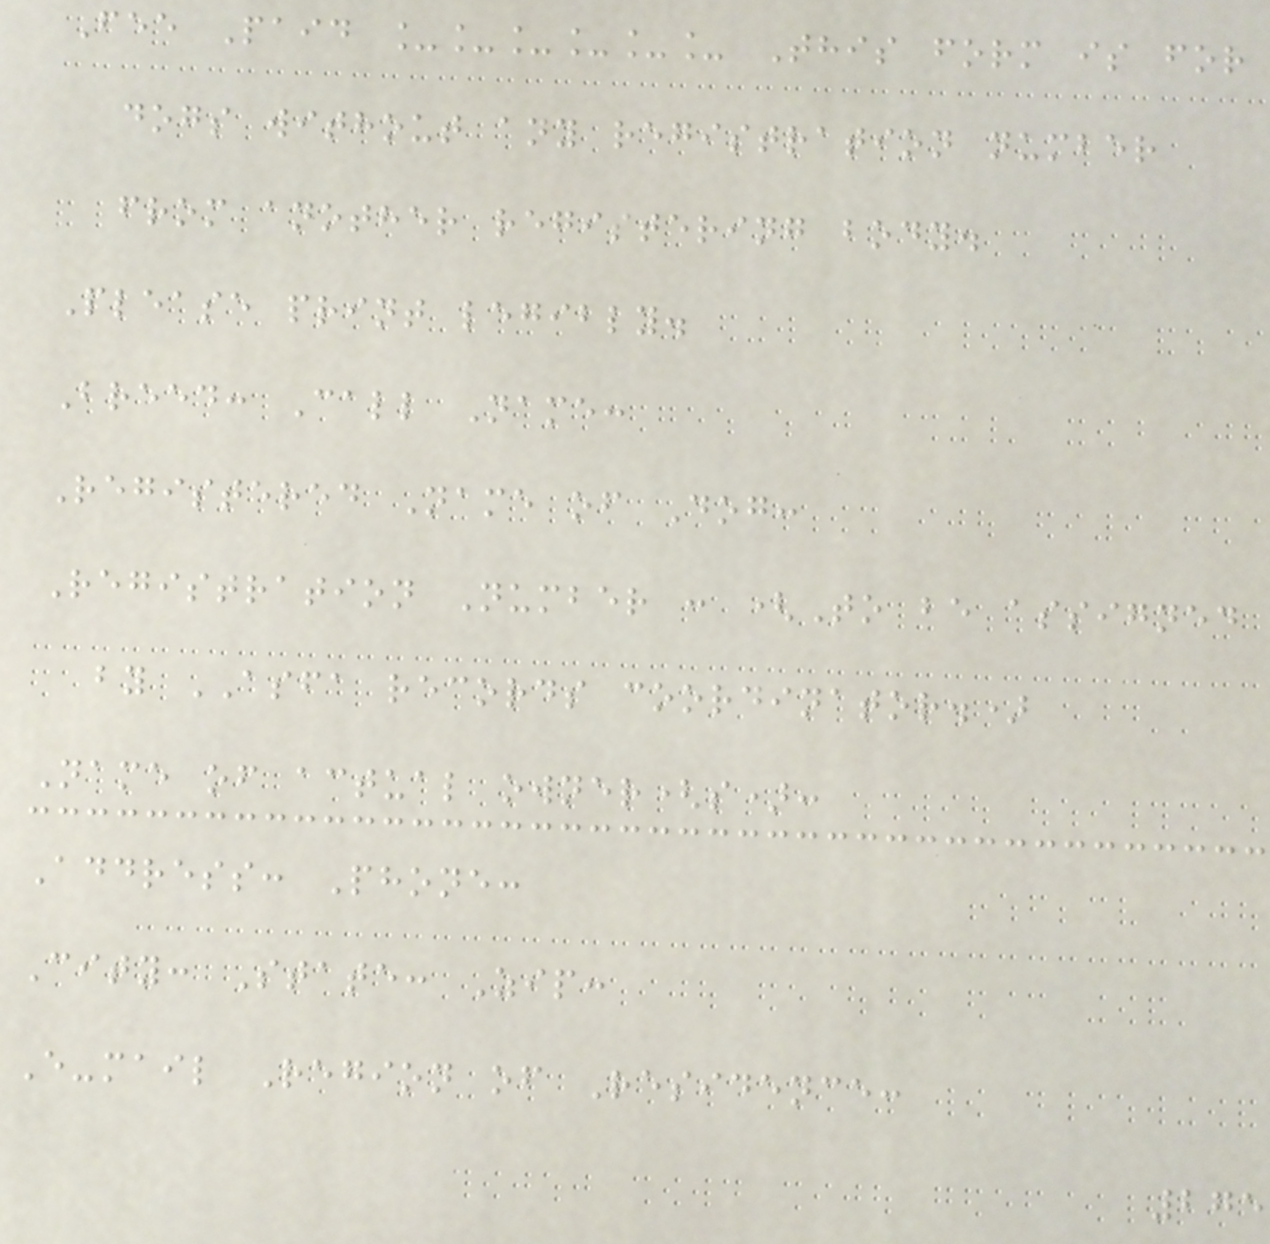Fee Paid ______ This form is for
dogs without any registration number
from another registering body.
Please print legibly.
Breed: Call Name:
Registered Name of Dog:
Registration Number : (To be assigned
by ASFA records coordinator.)
Name of actual owner(s):
Address: Phone:
City: State: Zip:
E-mail Region of Residence:
275
